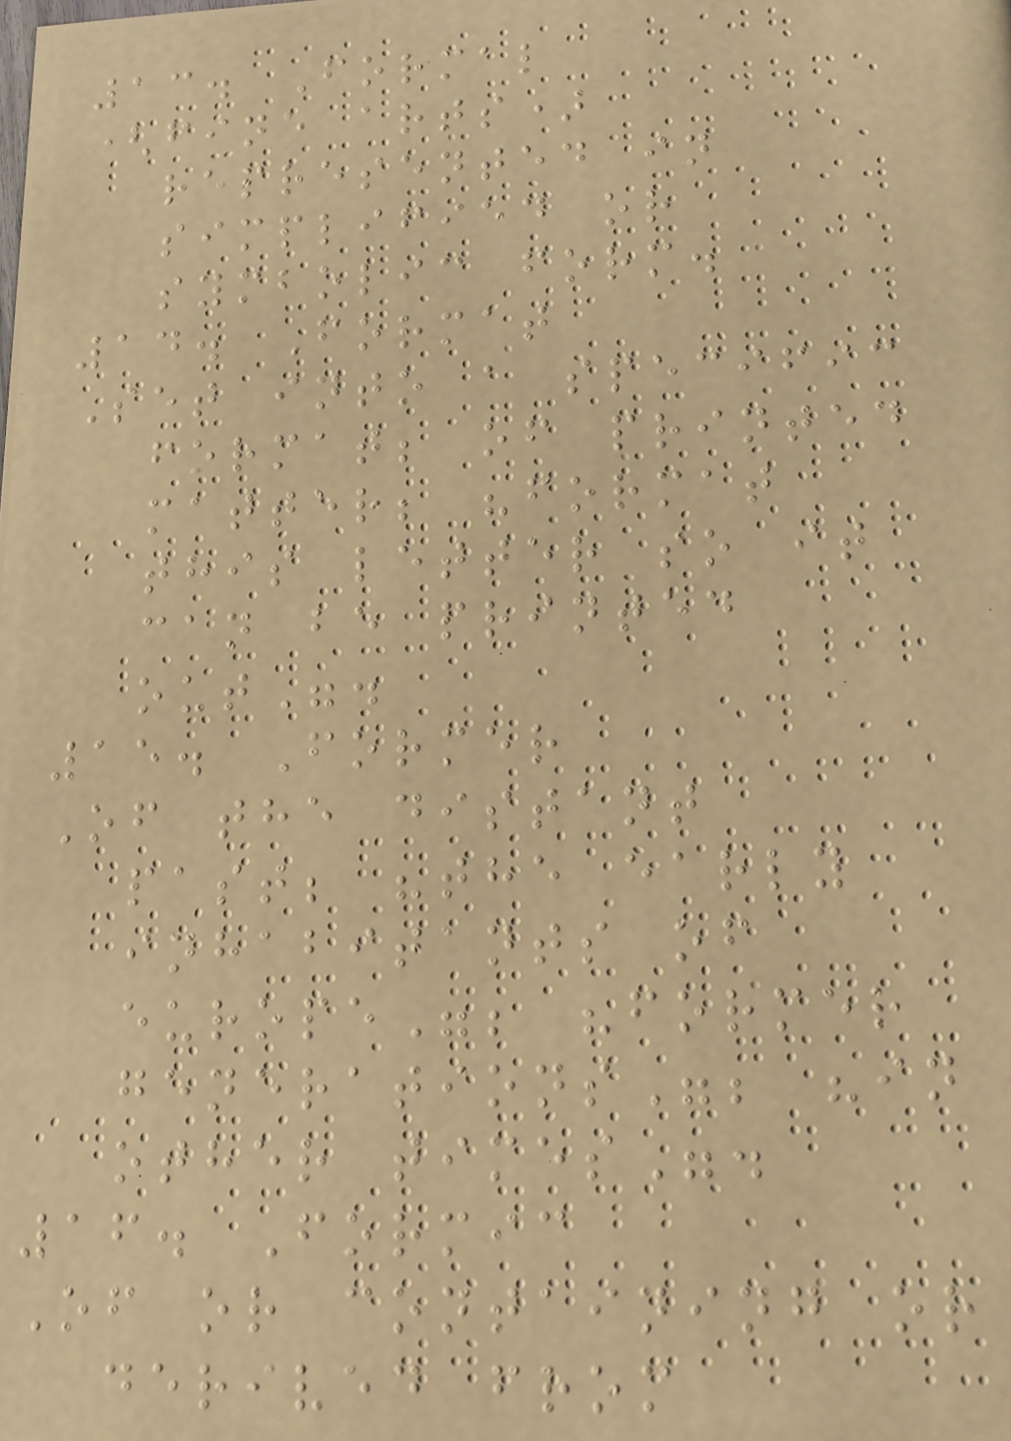13. Formal
(fine arts)
represented in
simplified or
symbolic form.
14. Format
Set into a specific
format; of printed
matter; "format
this letter so it
can be printed
out".
15. Former
Of the distant
past; "the early
inhabitants of
europe"; "former
generations"; "in
other times".
16. Formic
Of or containing or
derived from
